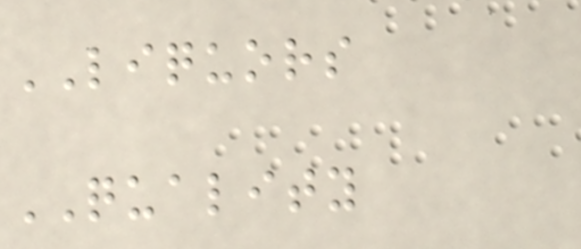LIQUORS
QUALITY
